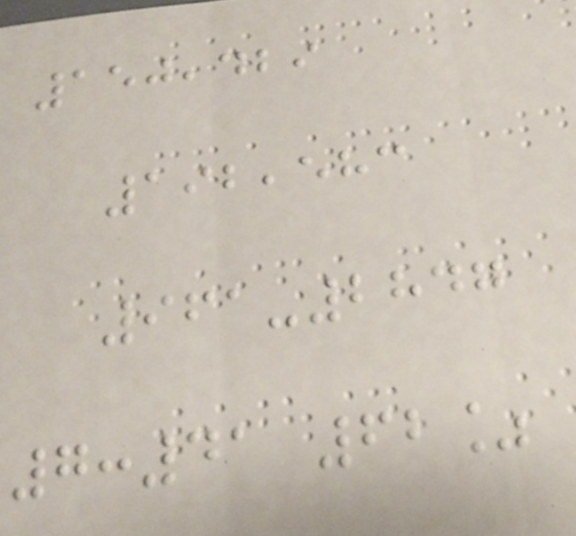150,429
192,583
961-2847
7:41 62%
